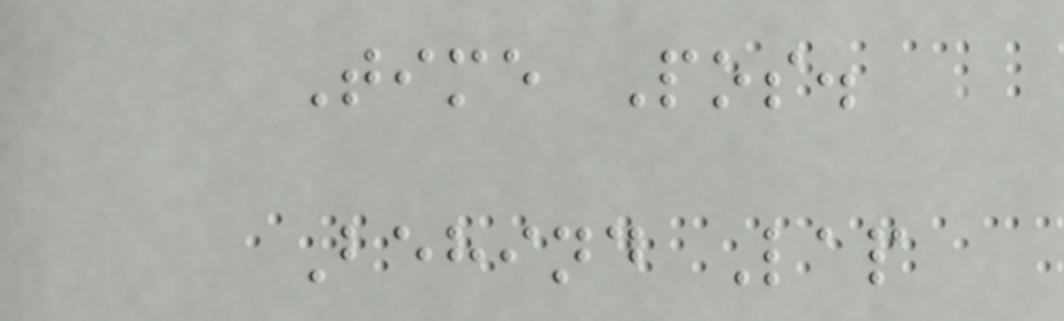Time Pos.
Behind Lap
